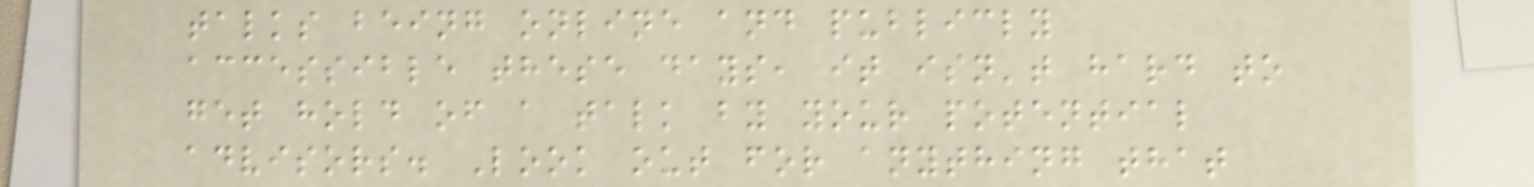talks being online and publicly
accessible these days, it isn't hard to
get hold of a talk by your potential
advisors. Look out for anything that
